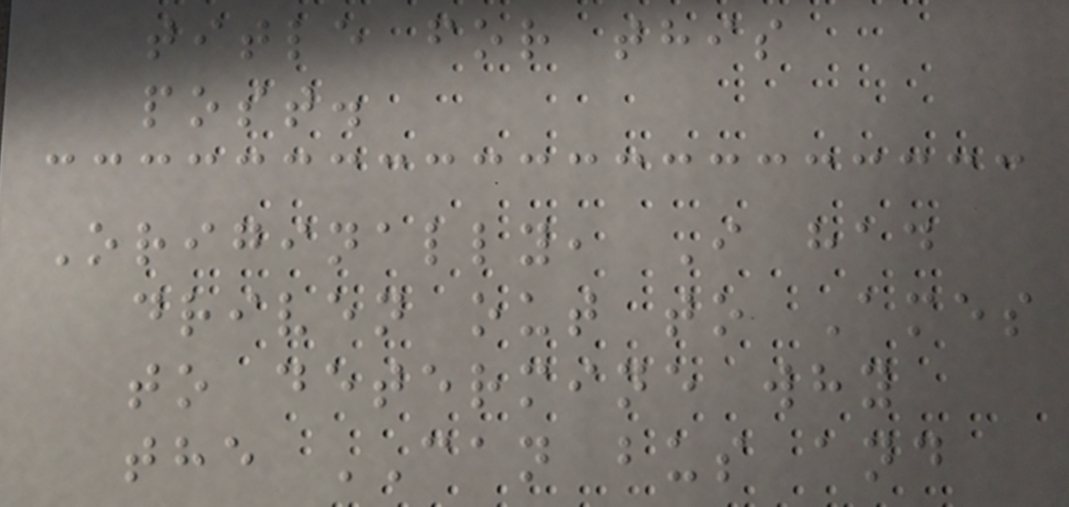title for this
post.
Originally, I had
driven out to Ames
to determine why
the CAN bus and
